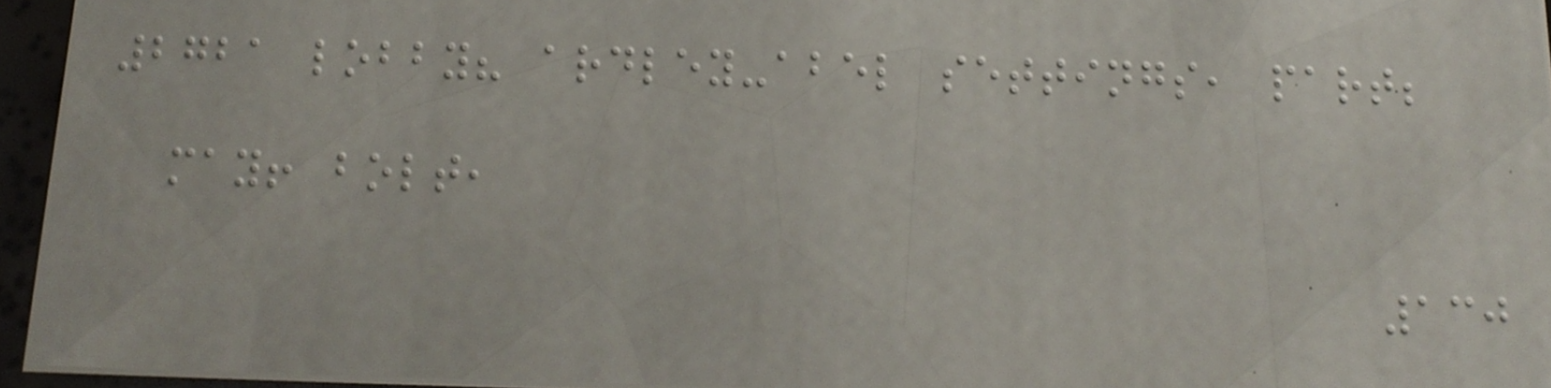2721 lobby? ardley-abel settings, part;
may! bolt,
130
